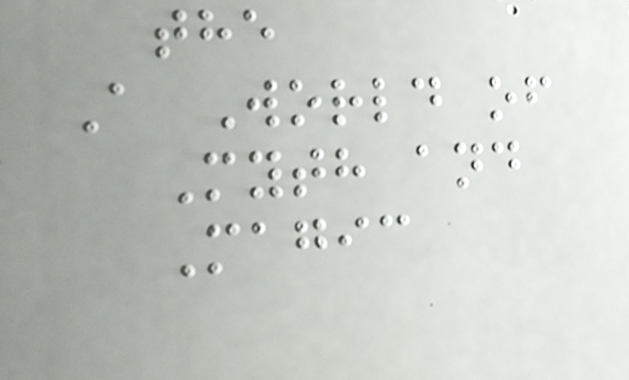the
A World of
Myth and
Magic
